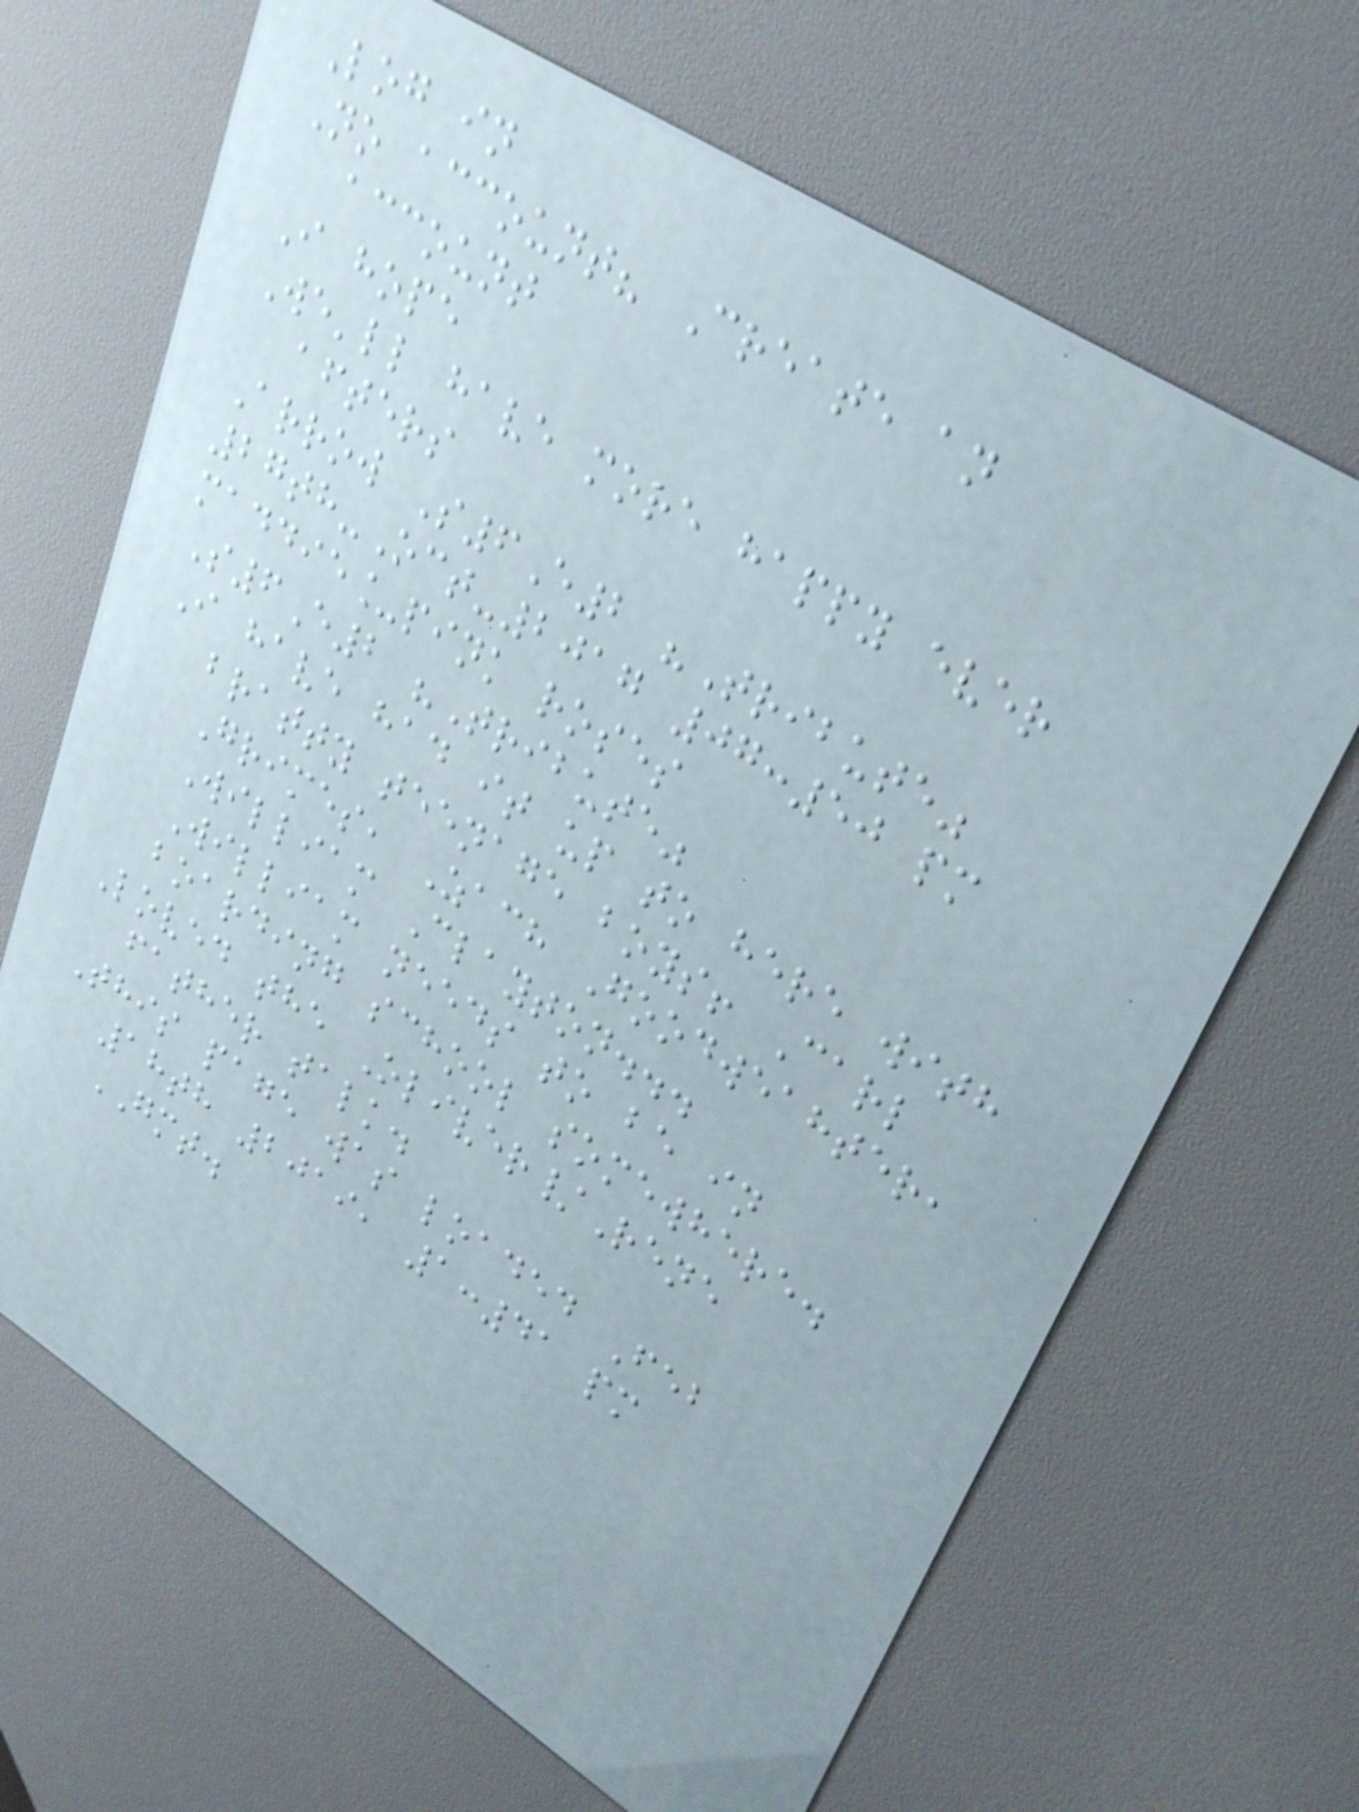Log in
No account? Create an
account
I hope
We'll have more happy ever
afters
Arrow S6E2 "Tribute"
27th-Oct-2017 07:50 pm
maddie_pink roses
S6E2 "Tribute"
I have had it up to here with
bratty teenage boys! Carl
Grimes, Zach Goodweahter,
William Clayton...
William needs to be in
boarding school somewhere.
Loved the Oliver/Rene
father talk.
This page was loaded Feb
18th 2019, 1:41 pm
GMT.
